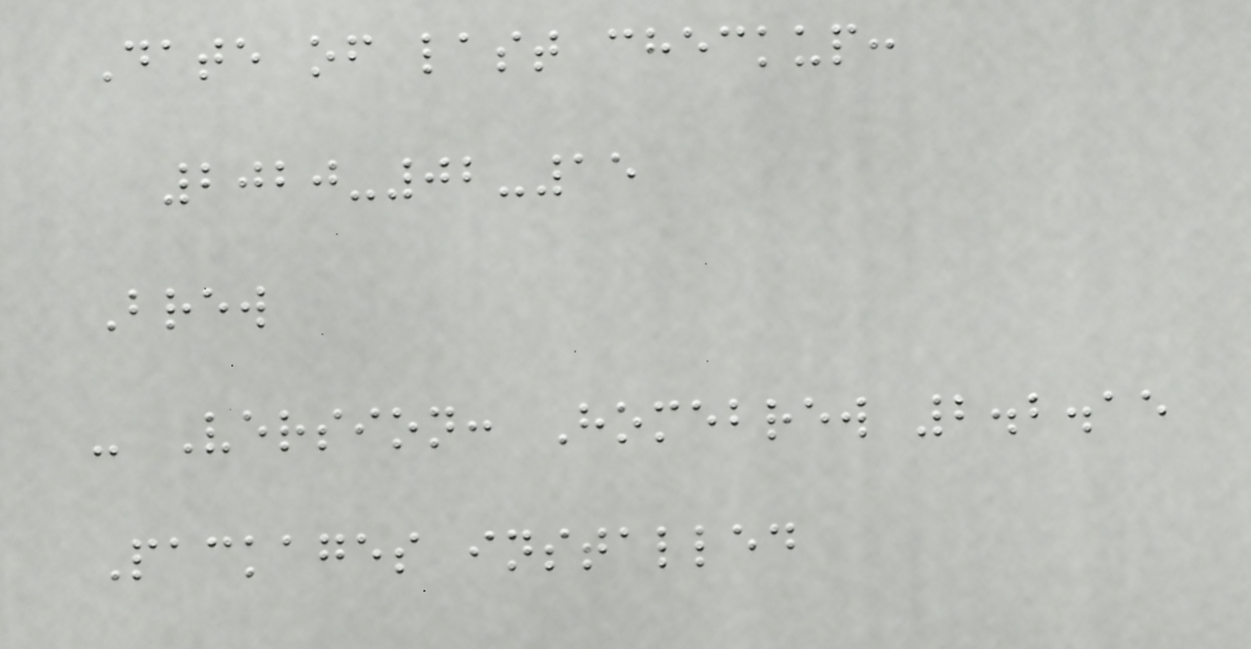Date of last checkup:
2020-02-15
Brew
- Version: Homebrew 2.2.15
Packages installed
